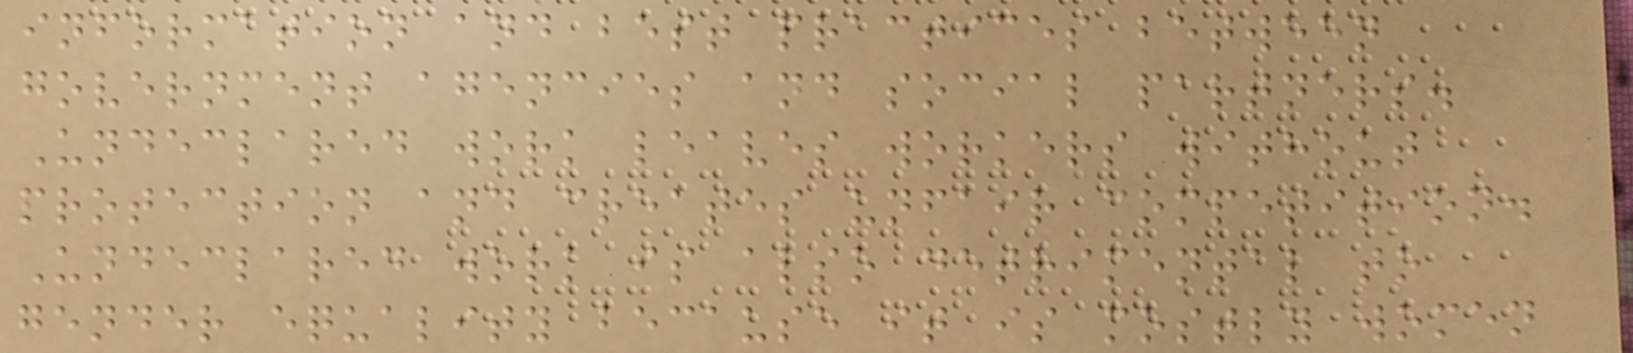information and best practices between
government agencies and social partners.
Undeclared work leaves workers without
protection and creates unfair competition.
Undeclared work is also detrimental to
gender equality because it is mostly women
